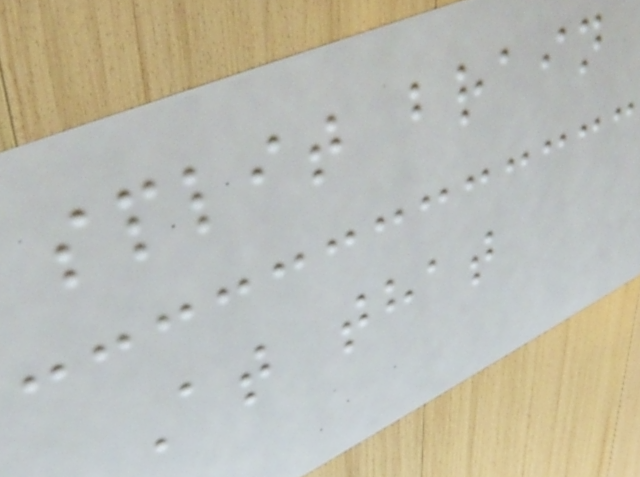split brain
At that
